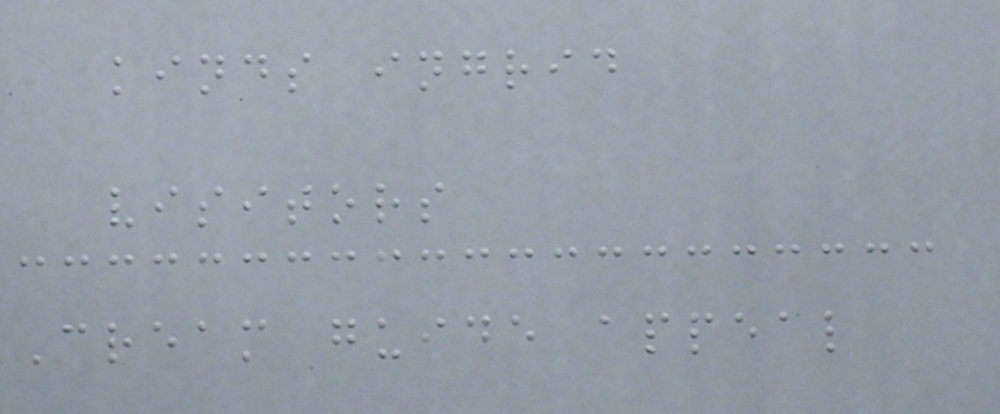kinds ingrid
visitors
Cream guide appeal
